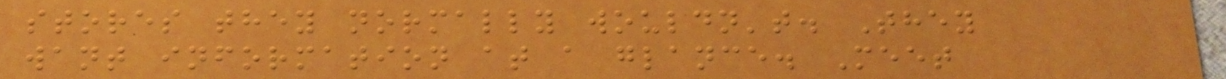stores they normally wouldn't. They
want information at a glance. Meet
